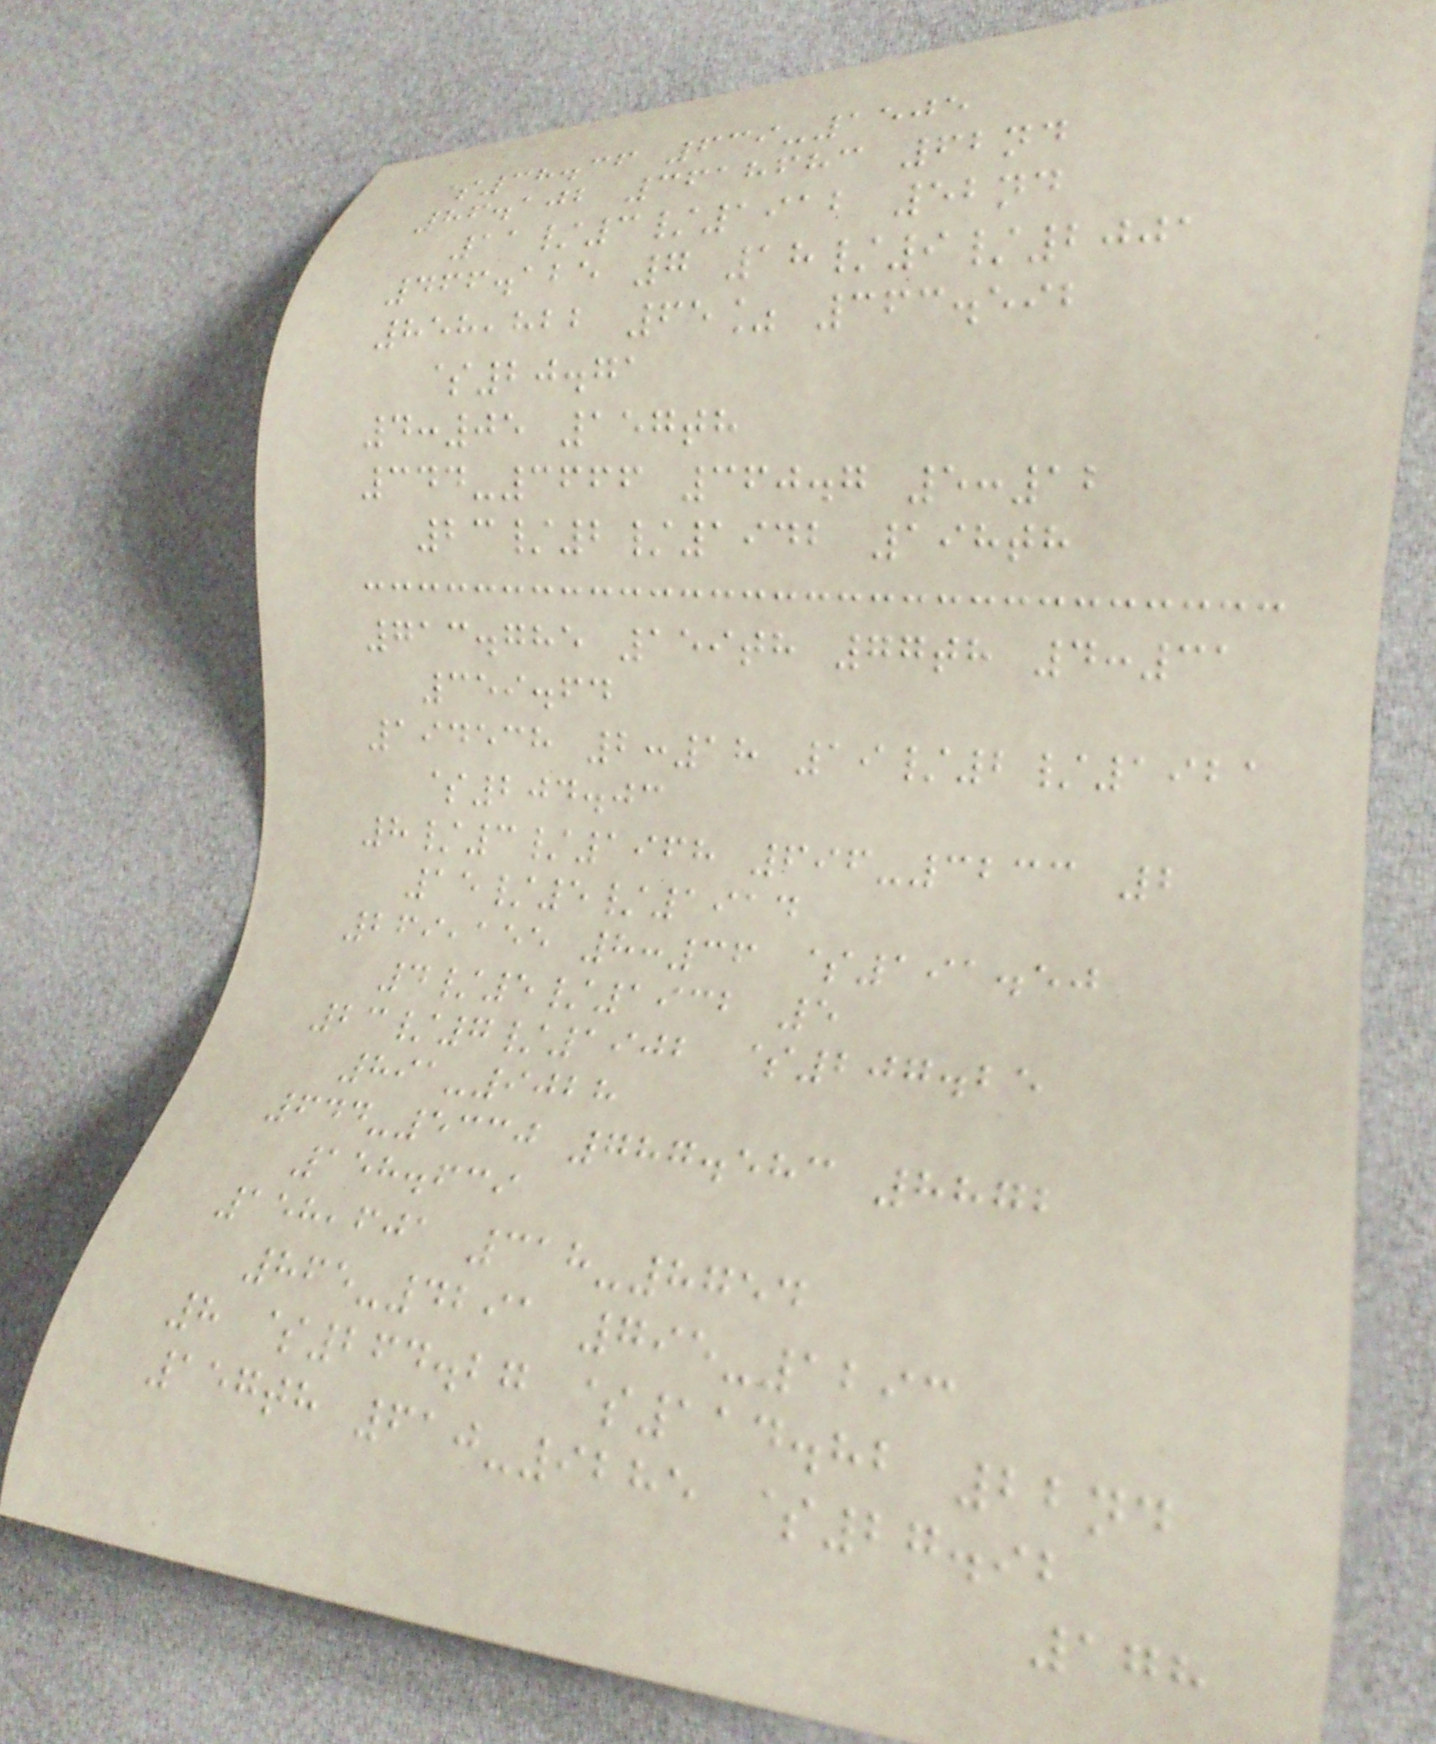$38.36 639-1505
86.102 3618683 62nd
11/3/1912 52nd
466.125 7 18/9/2001
858,822 65% 363.592
$20.71
4:05 157th
344-3666 360.7 5:12
23/2/1942 198th
713.785 159th 77th 4:31
359.64
194538 2:18 19/2/1921
$204.03
8/3/1968 696-3233 2
15/5/1914
269,155 8:36 $191.50
4/5/1932 5
23/7/1902 $207.25
891-9028
644-5330 787.583 8872
158.639
158,601 318-8754
865-4291 795-1293
8 $264.27 $114.82 22nd
157th 610-9285 $27.92
178
